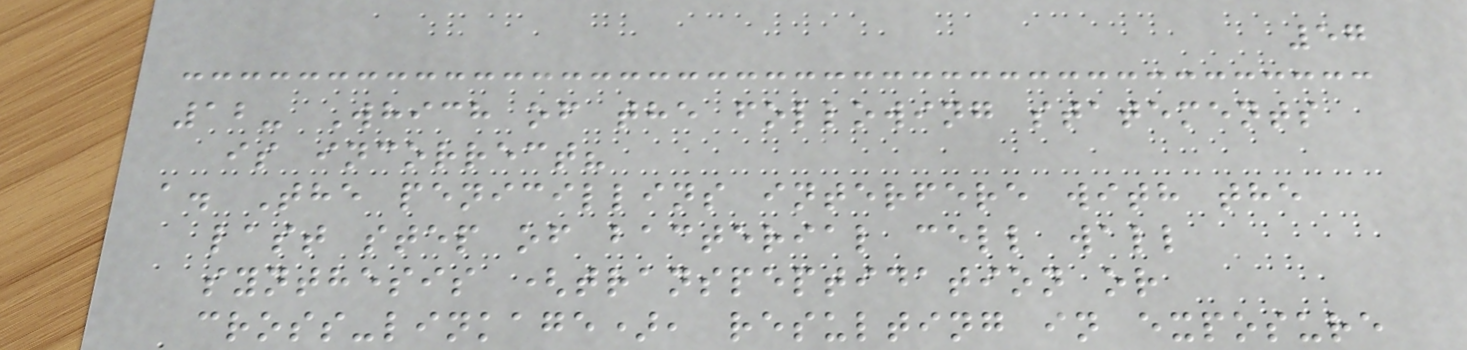57
12- Which of the following statements
is incorrect?
a. The penicillins interfere with the
last step of bacterial cell wall
synthesis (transpeptidation or
cross-linkage), resulting in exposure
